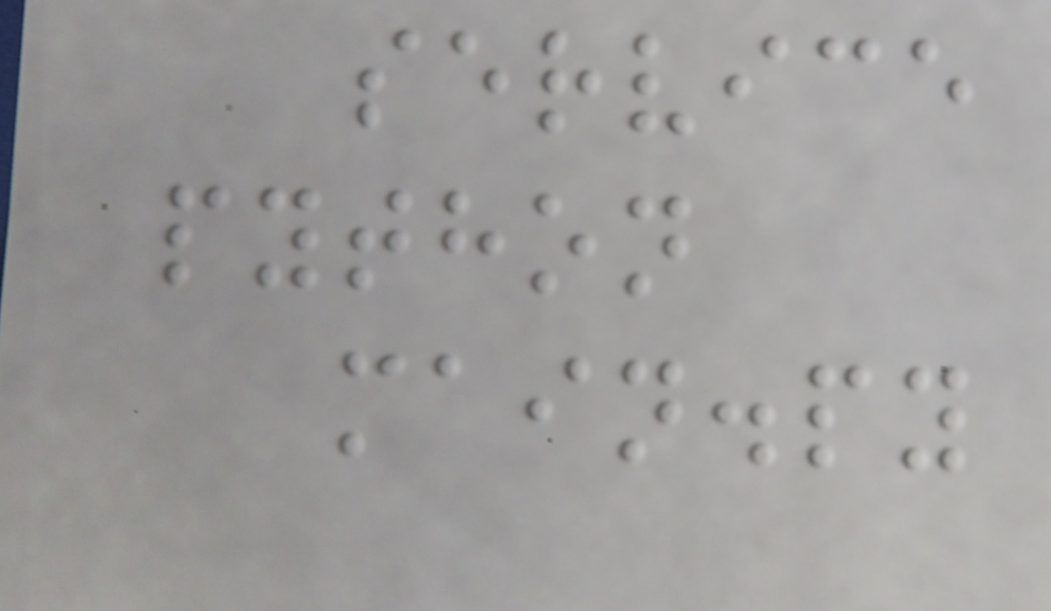service
python
main.py
